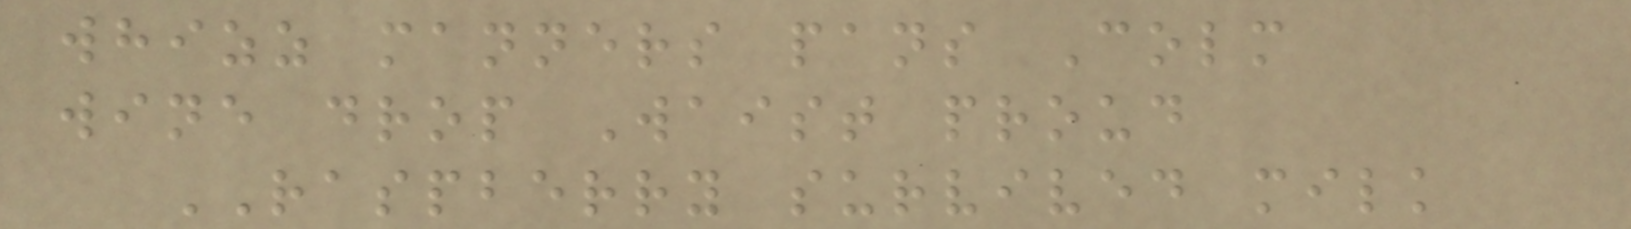whizz manners pans Colm
wine drop Waist proud
RASPBERRY survived milk
